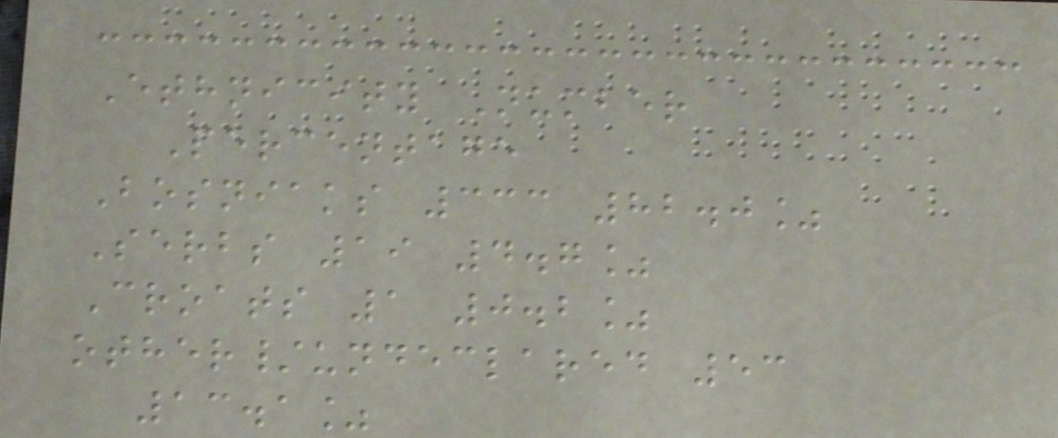Ethnicity Number
Percentage
Bosniaks 333 82.0%
Serbs 19 4.7%
Croats 1 0.2%
other/undeclared 53
13.1%
